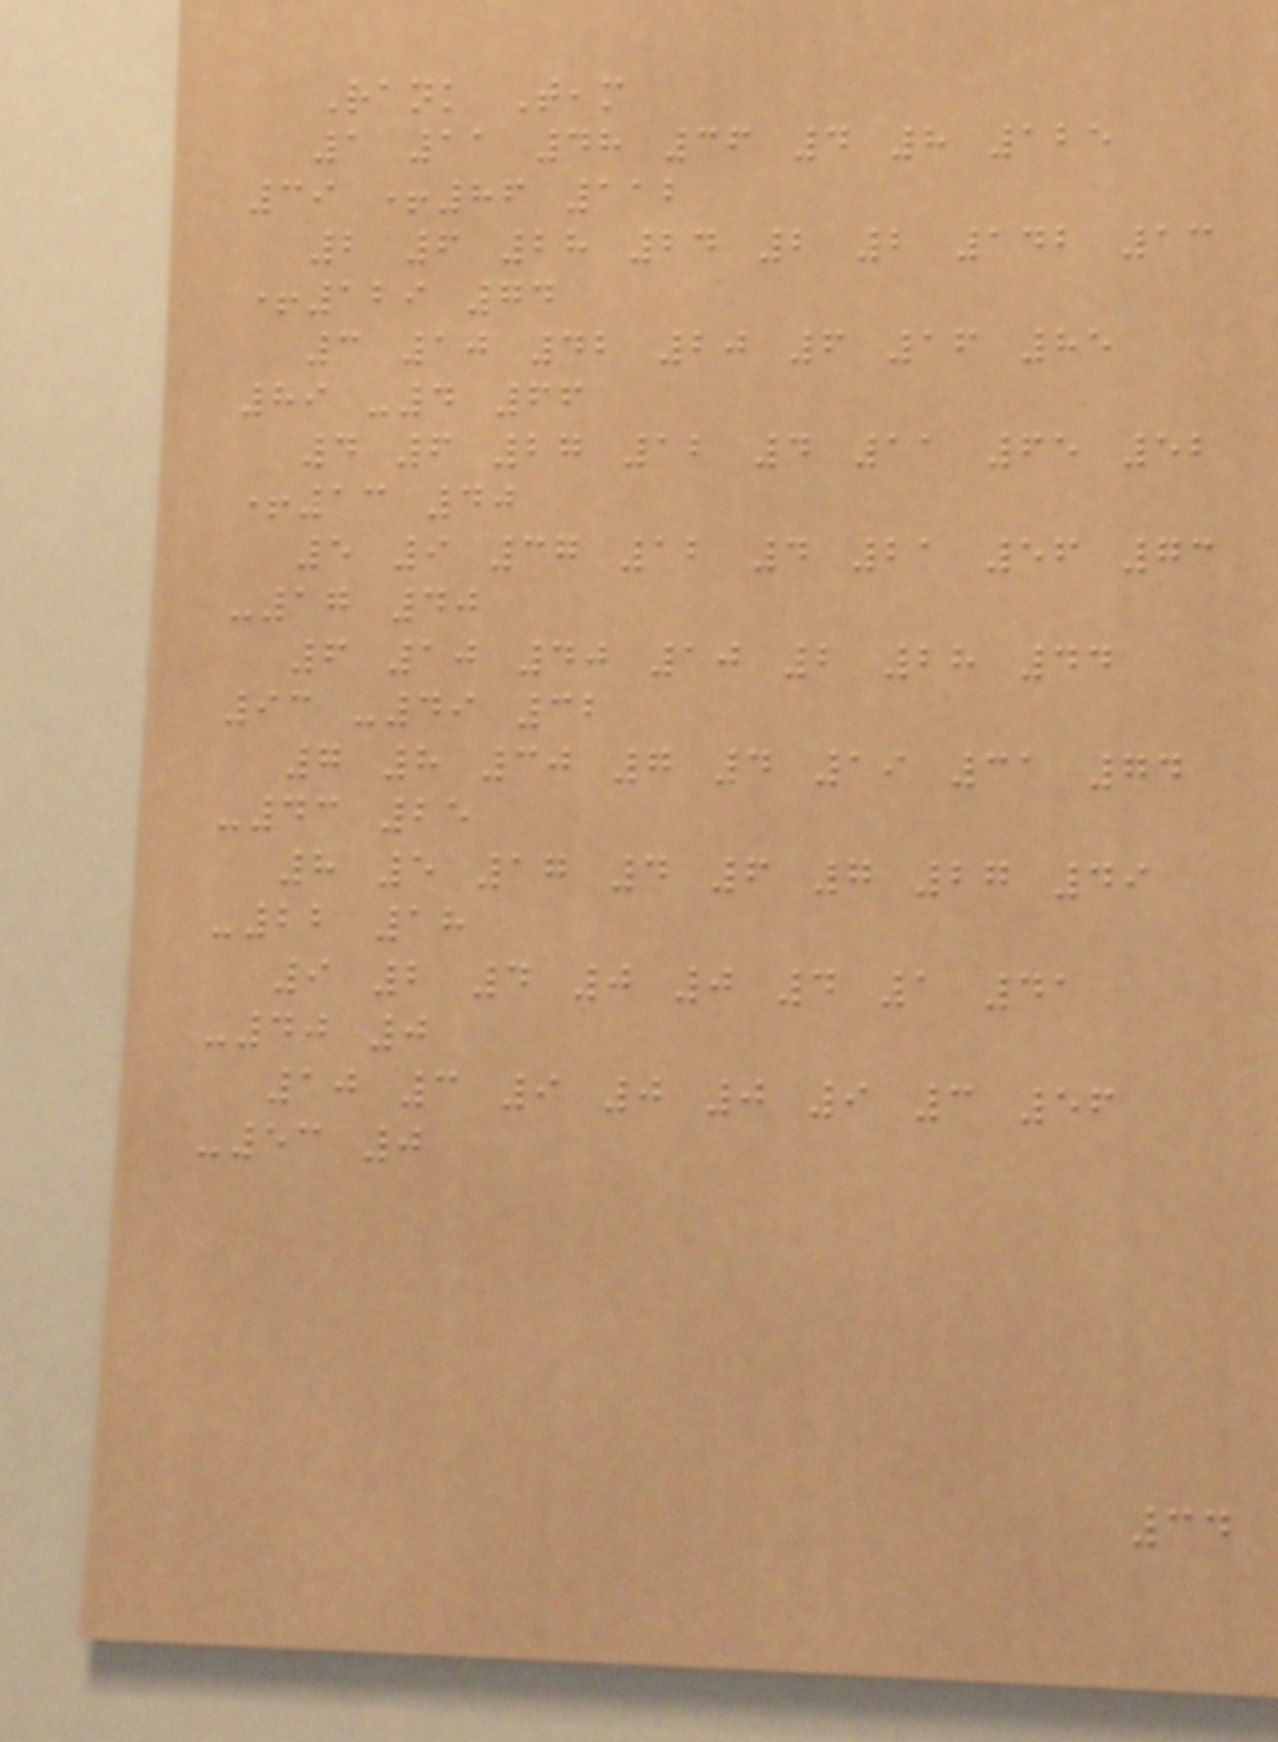Rank Team
1 11 48 36 4 8 125
39 +86 112
2 6 28 24 2 2 142 13
+129 74
3 10 42 20 6 16 85
89 -4 66
4 6 27 12 4 11 65 52
+13 40
5 9 37 12 4 21 56 73
-17 40
6 10 40 10 2 28 44
93 -49 32
7 8 30 7 4 19 31 74
-43 25
8 5 17 4 6 7 27 49
-22 18
9 2 4 0 0 4 1 41
-40 0
10 3 9 0 0 9 3 56
-53 0
34
